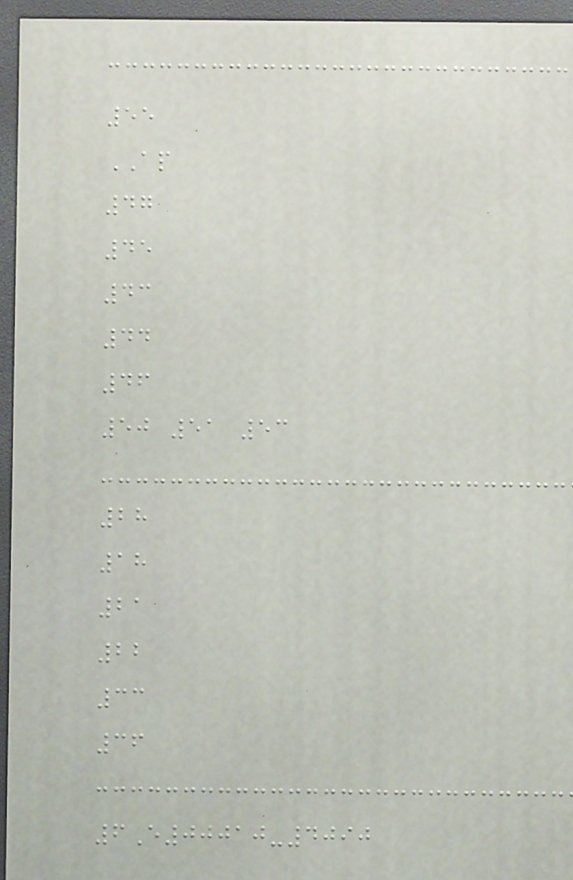55
AP
47
45
43
44
46
50 51 53
28
18
21
22
33
36
6E00010-4090
